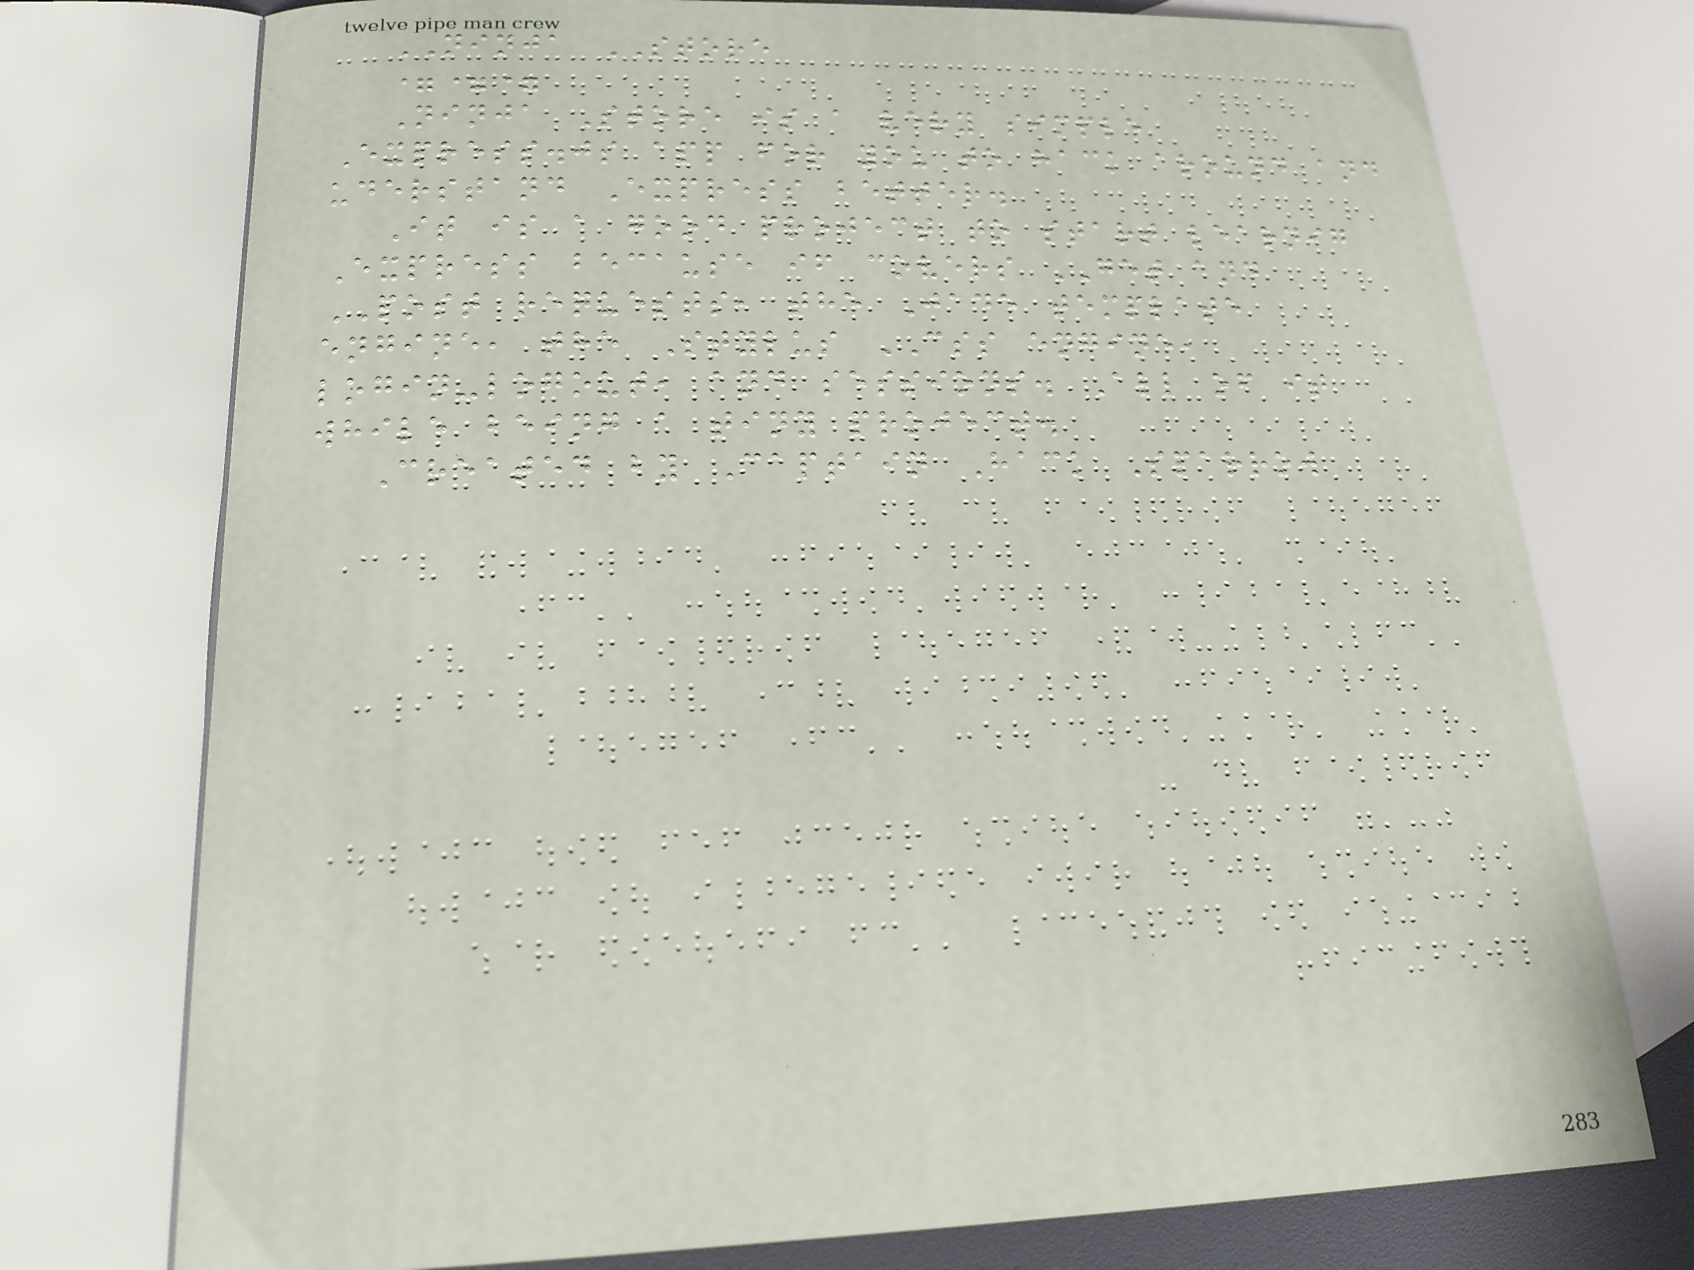NINJA STORE
===
Ninja Store is a very simple
Express.js app for you to hack around and
uderstand Express better.
It is a good project to start learnig
Express because if covers GET and
POST requests, the Jade template
engine, the Stylus CSS engine,
login-logout, and sessions. All of it
while being a tiny project.
Created by Captain Hack Sparrow
